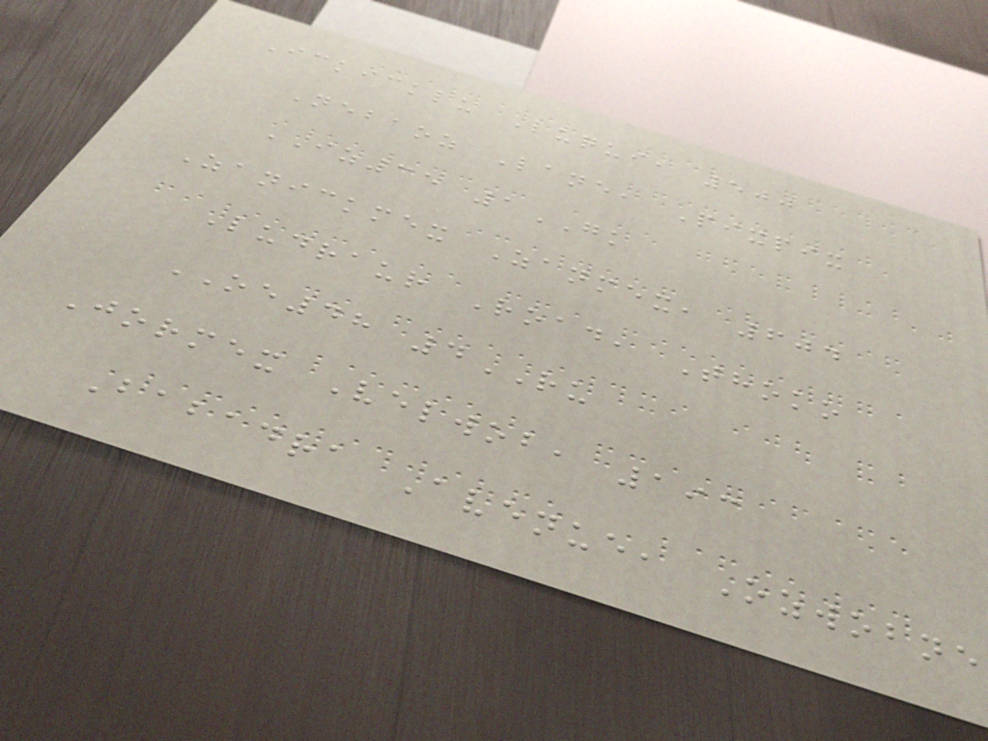Ickicklu Luqui, 500
Nebaoz Lane, Pixpix
IZ35 1GK
Zanickmex Zanmex, 604
Ludraur Road, Thoko
OE48 4RU
Jormex Velwob, 193
Babadra Avenue, Ozwobne
